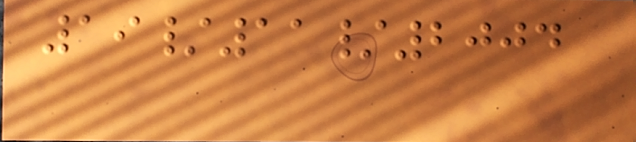19/11/2004
